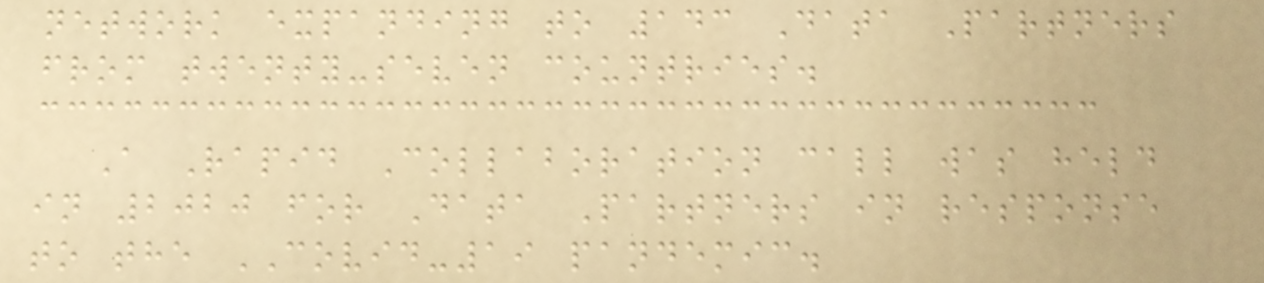network expanding to 143 Data Partners
from twenty-seven countries.
A Rapid Collaboration call was held
in 2020 for Data Partners in response
to the COVID-19 pandemic.
